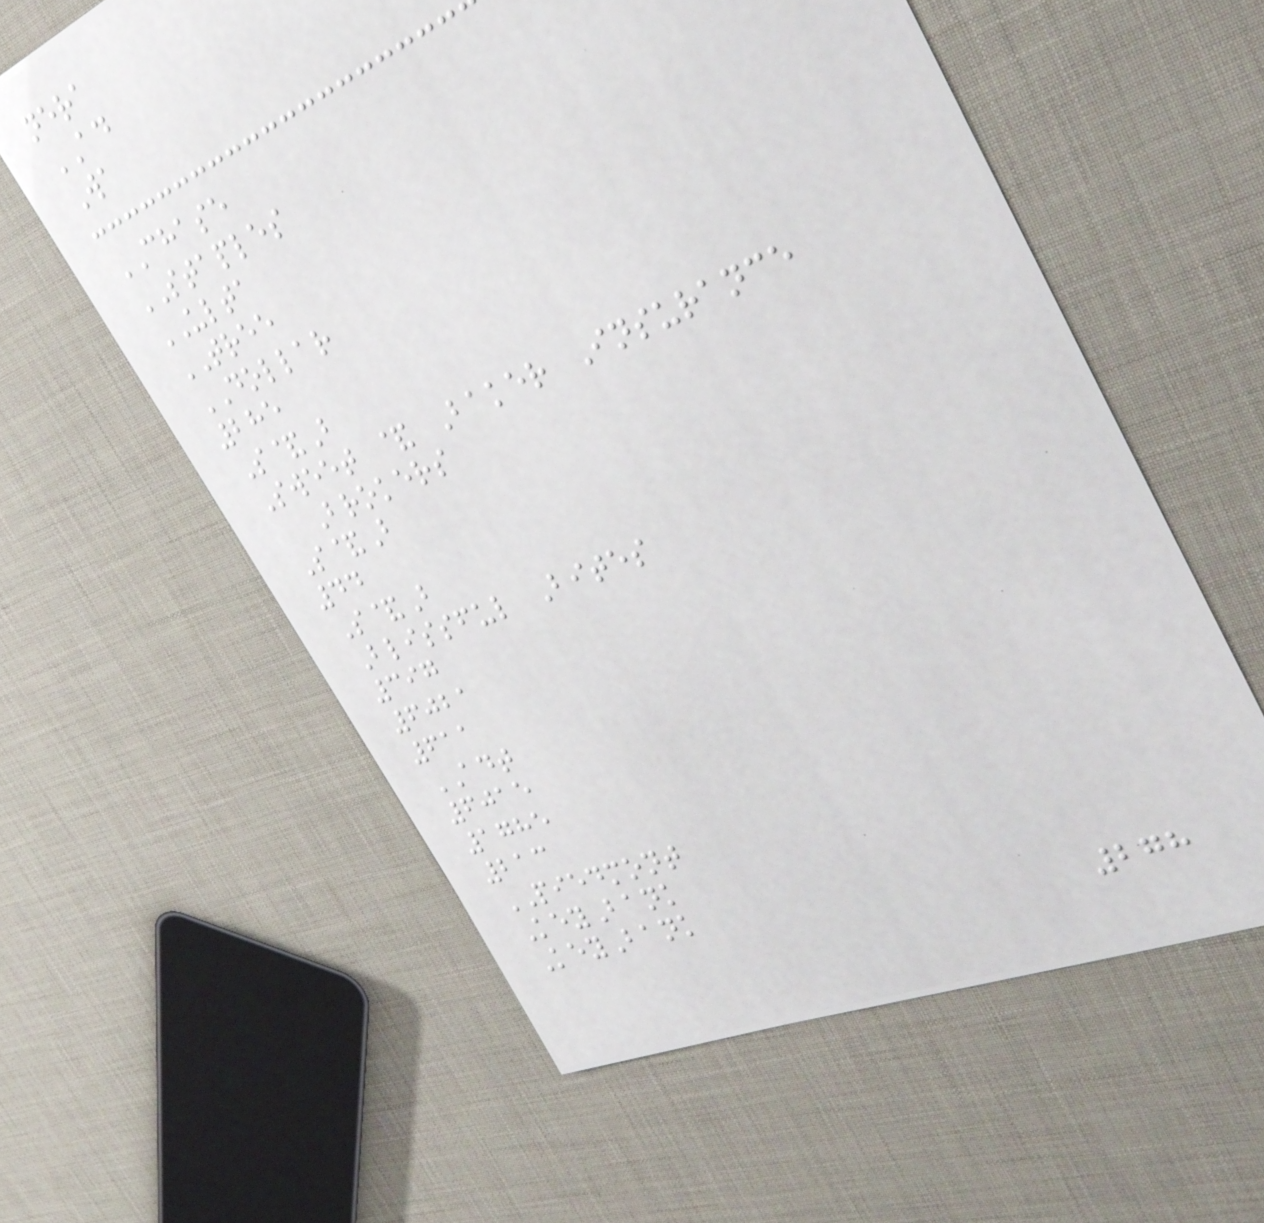nera
AD
Wa
CHASE
STAPLES
ULTA
TREE
DOLLAR
285
S&B
Sweet & Baker Insurance
Brokers
S&B
44
S&B
Blissful Bites
397
6021
611
ADT
6015
1785
213
PIEDMONT
KeyBank
KeyBank
278
